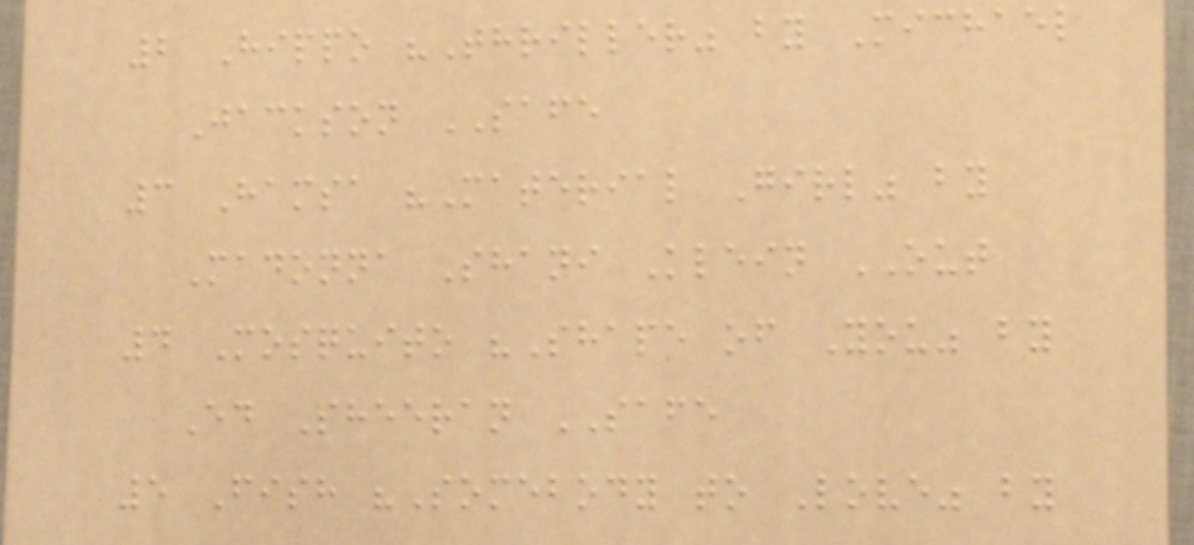2 Hippo "Thriller" by Michael
Jackson SAFE
3 Hamsa "Material Girl" by
Madonna Shani Klein OUT
4 Mosquito "Shape of You" by
Ed Sheeran SAFE
5 Fish "Somebody to Love" by
